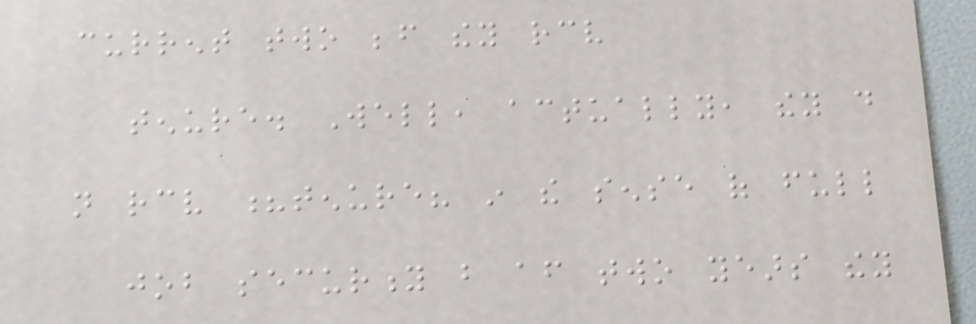current two before they receive
tenure. Well, actually, they do
not receive ?tenure? in the sense of full
job security but after two years they
